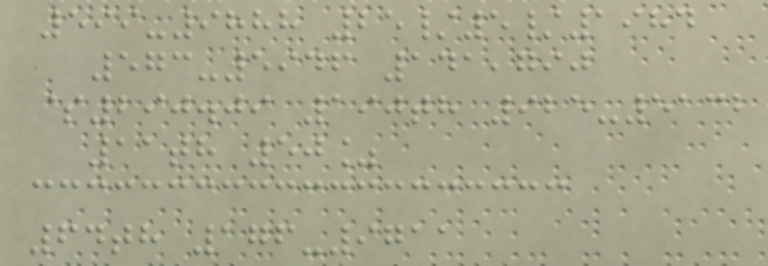599-9888 25/5/1984
573-5946 141,790
$290.09 190th 925-5132
11th 50%
64th 176-9711
